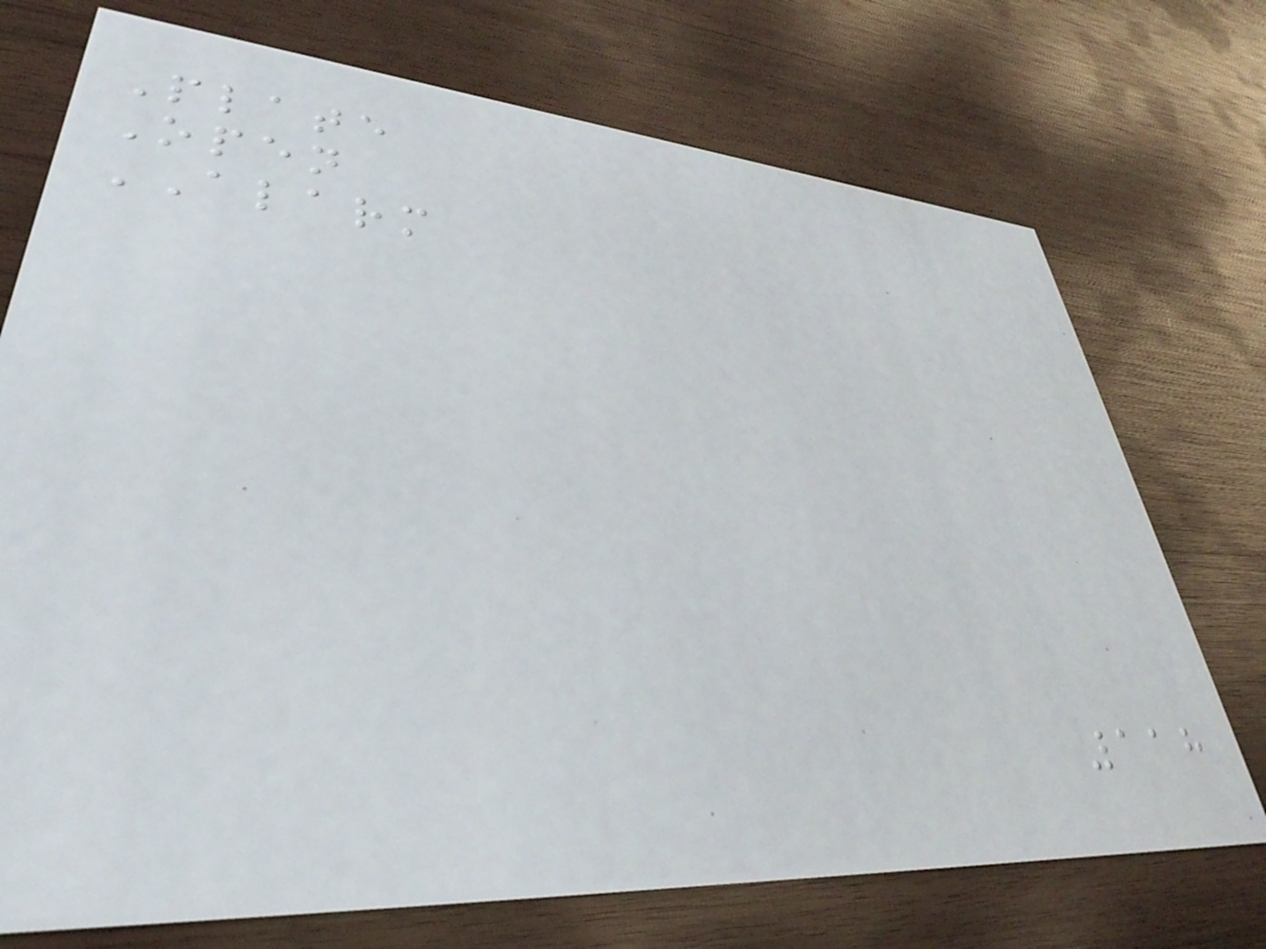Plate
Open
ALARM
118
